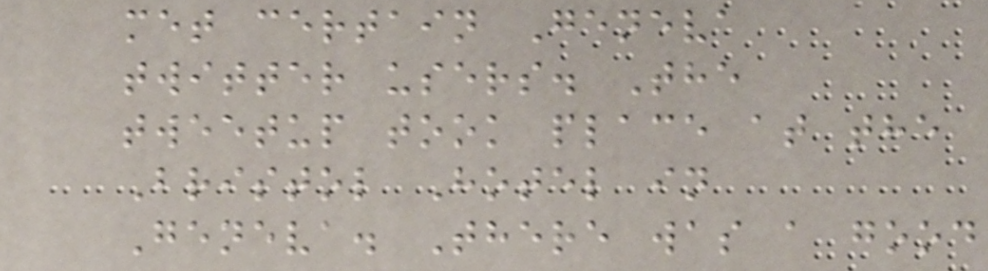met certain Geneva
twitter users. The
tweetup took place at the
Bristol Hotel in
Geneva. There was a good
